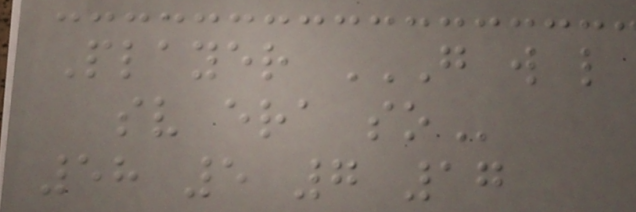Player G W L
SV ERA SO
58 5 7 17
